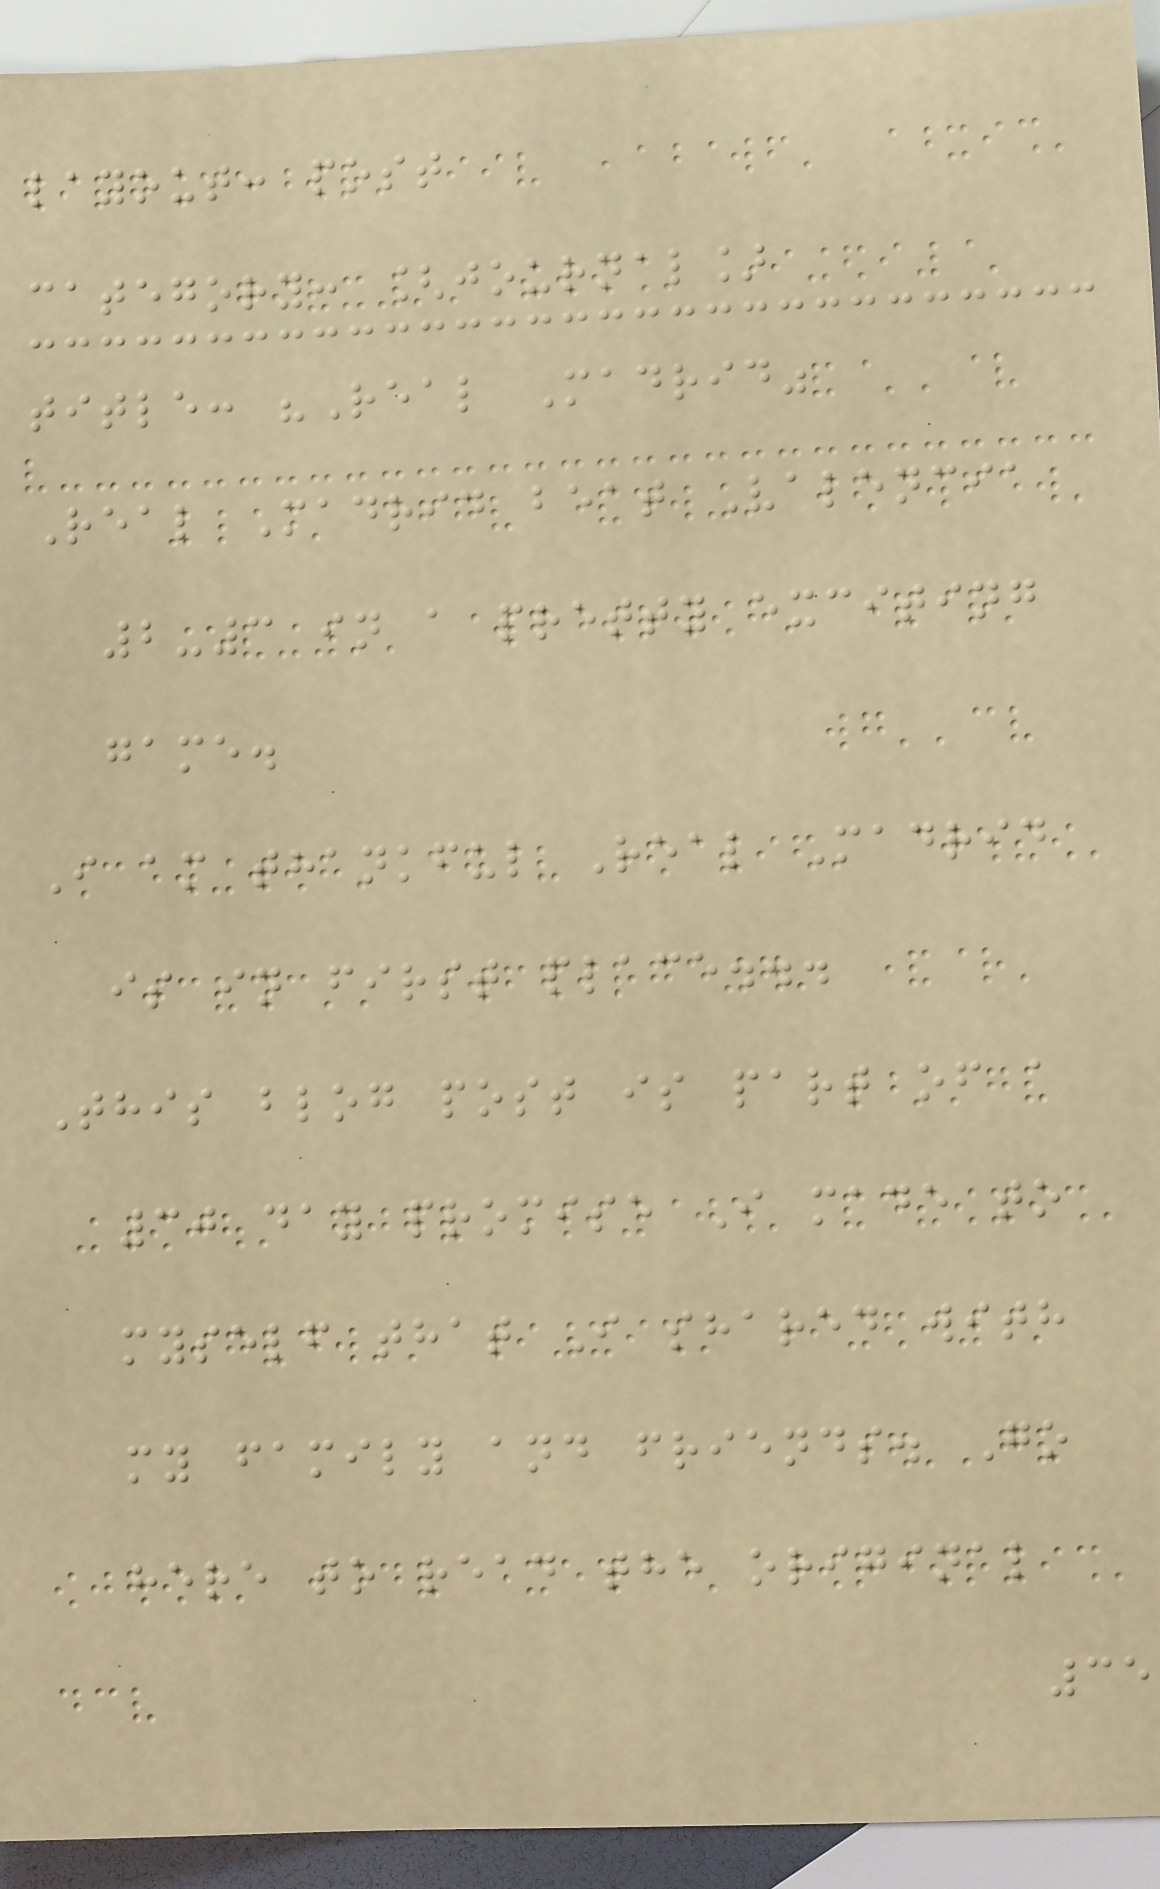layout: post
category: [journal]
title: "Real Madrid"
Real Madrid beat Valencia
2-3 in a pretty exciting
game.
I am thankful Real Madrid
is in first place...
This blog post is part of a
30 day promise I made to
myself that I shared with
my family and friends. Go
here to read the original
35
